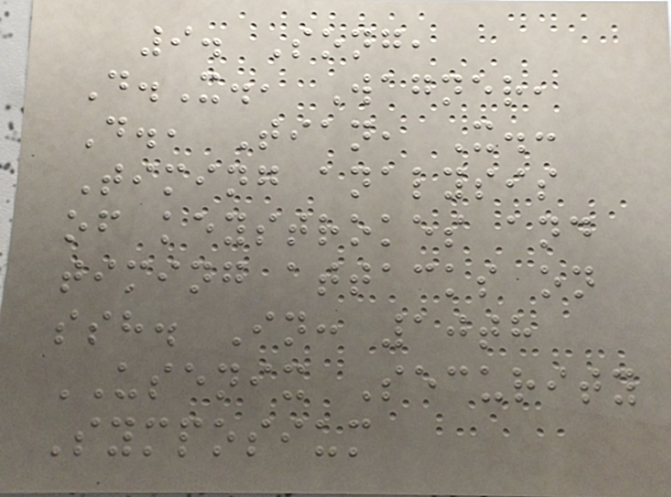9. Song,
D.X., Wagner,
D., Tian, X.:
Timing analysis
of keystrokes and
timing attacks on
ssh. In: 10th
USENIX Security
Symposium
